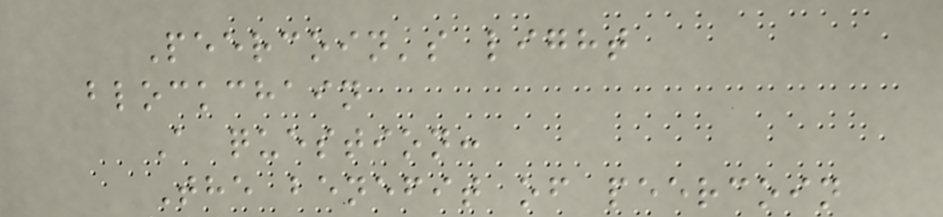Peercoin's light
blockchain
A question:
The benefit of peercoin
